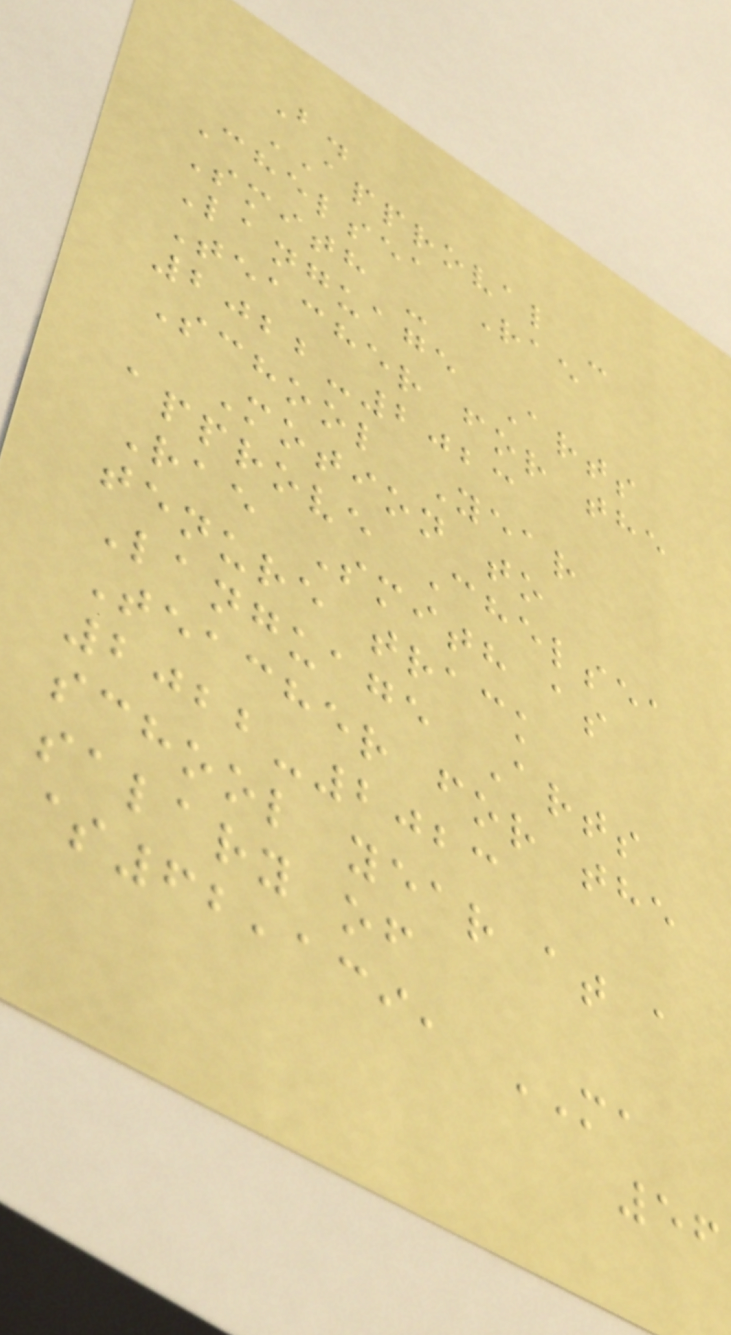B.
APPROVAL -
Chelsea Rae
Smith -
Language Arts
Teacher for the
2022-2023
School Year
Motion to
approve Chelsea
Rae Smith as
tenure track
Language Arts
Teacher for the
2022-2023
school year at a
salary of
$62,139, MA
56
